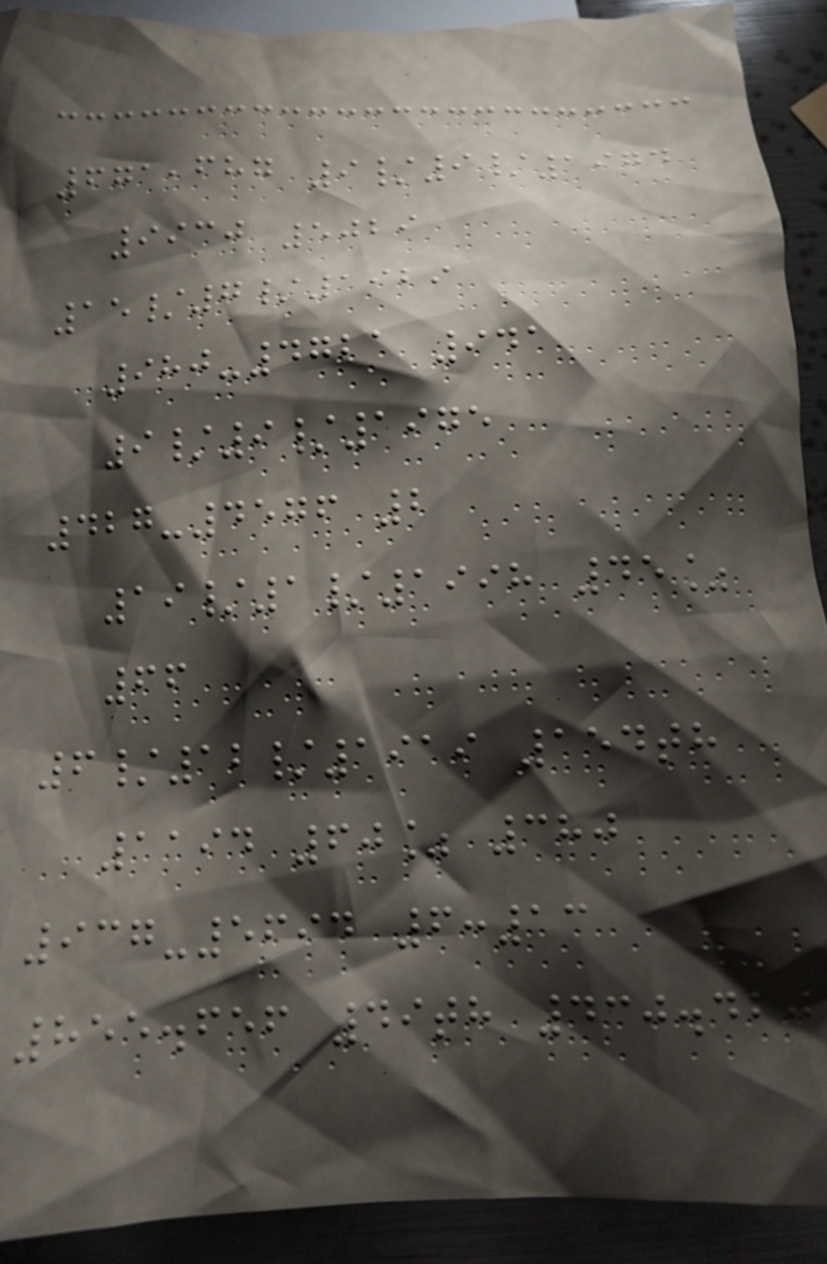671,687 9/9/1974
9930 5029
15/7/1929
980-4721 941
9/9/1975
427-4576 2
19/1/1998 45%
66
6/12/1919 154th
1194 60% 380
937-5694 6:13
855.656 49th 430.420
